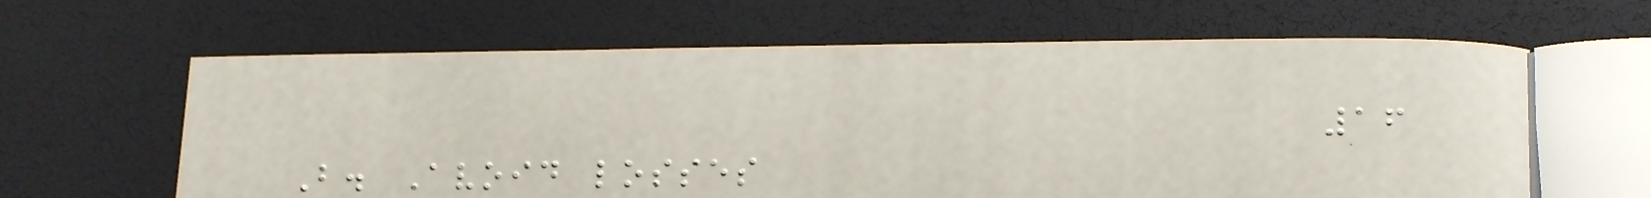16
B. Avoid losses
